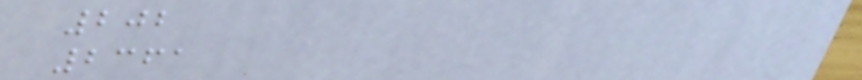202
2361
